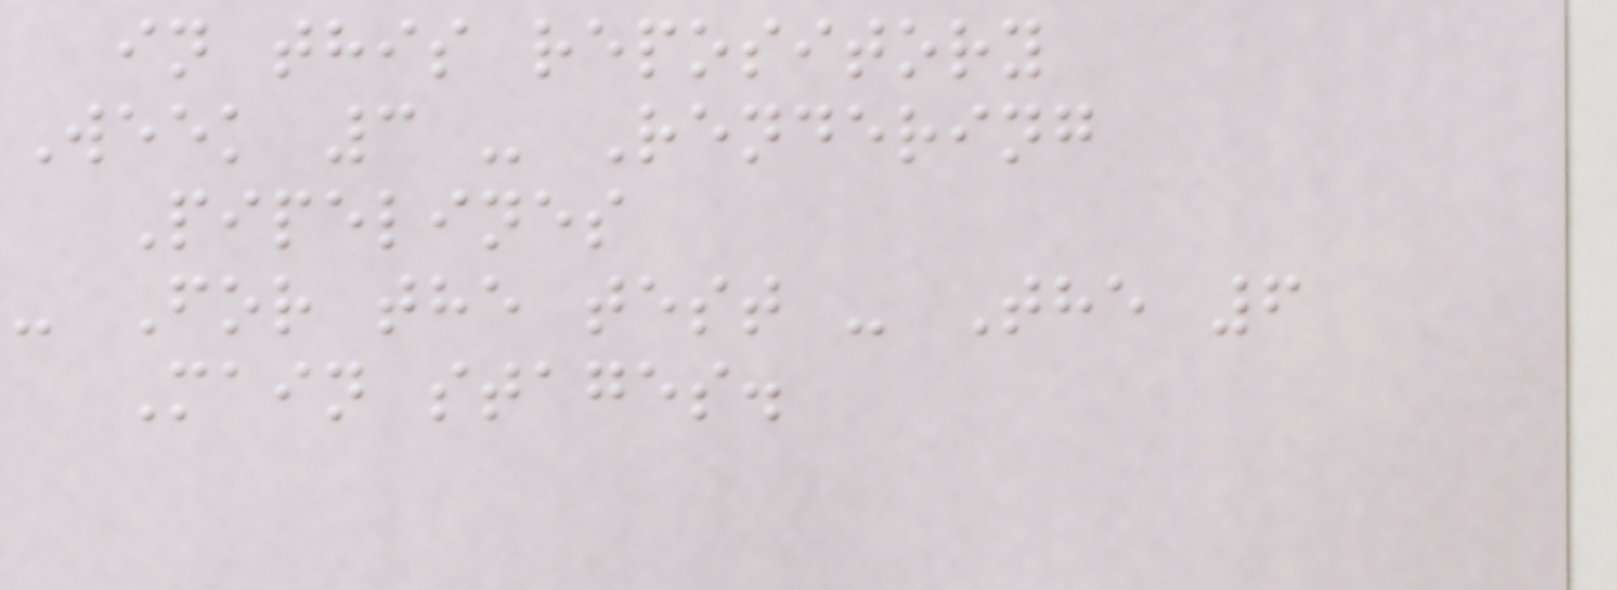in this repository
Week 3 - Rendering
Pipelines
- For the test - The 6
Main stages.
